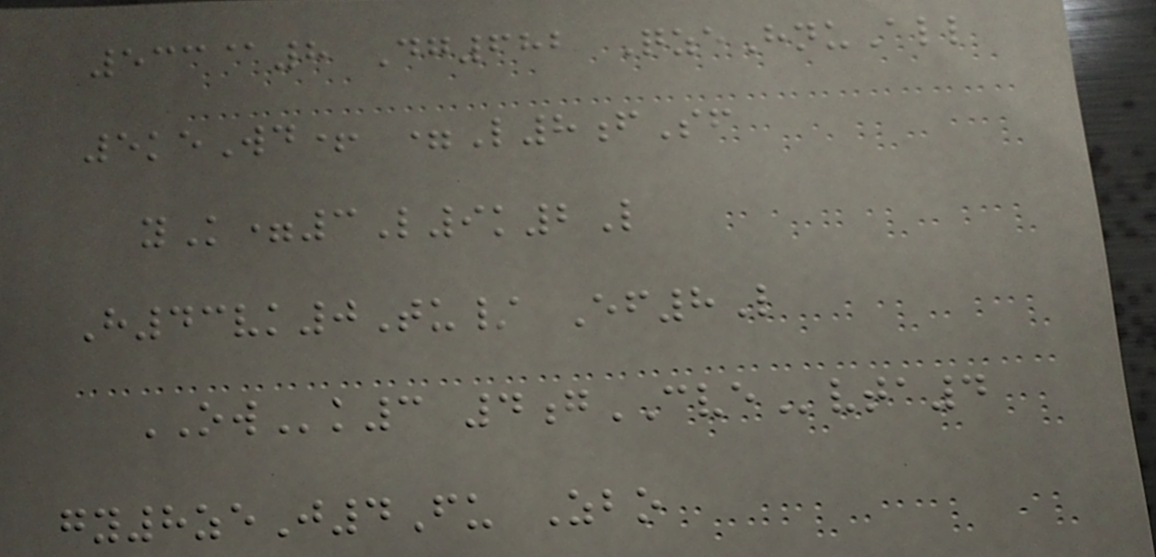533@8 Dg682 QzeHnuAll
5keWd+ =L8fSf
yK=3L9k2L
H43vk0Tu/ Ef8L
OWk3 4gCVEvta4
gy8zeJ4Fu Zbo
